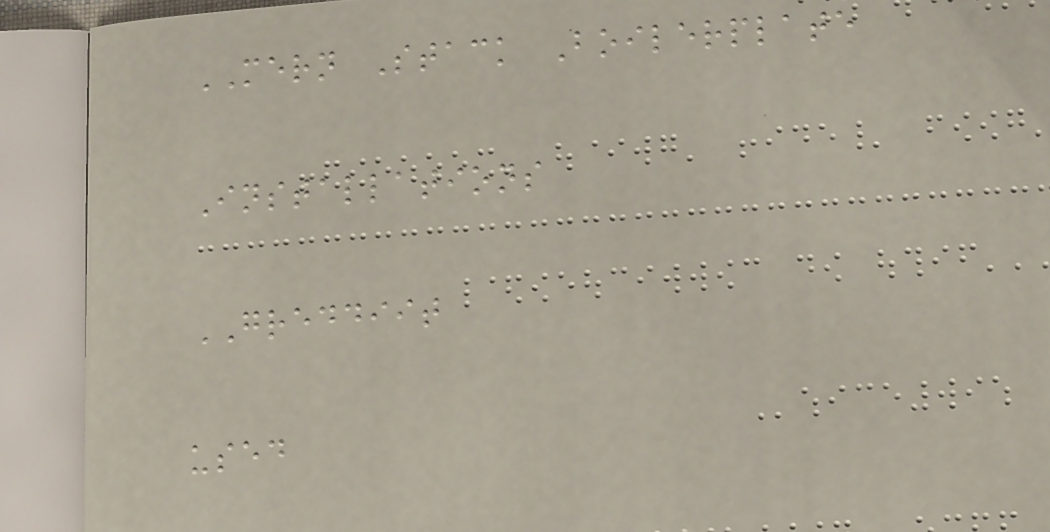MERN Stack Boilerplate
Installations
GREDDIIT
used
